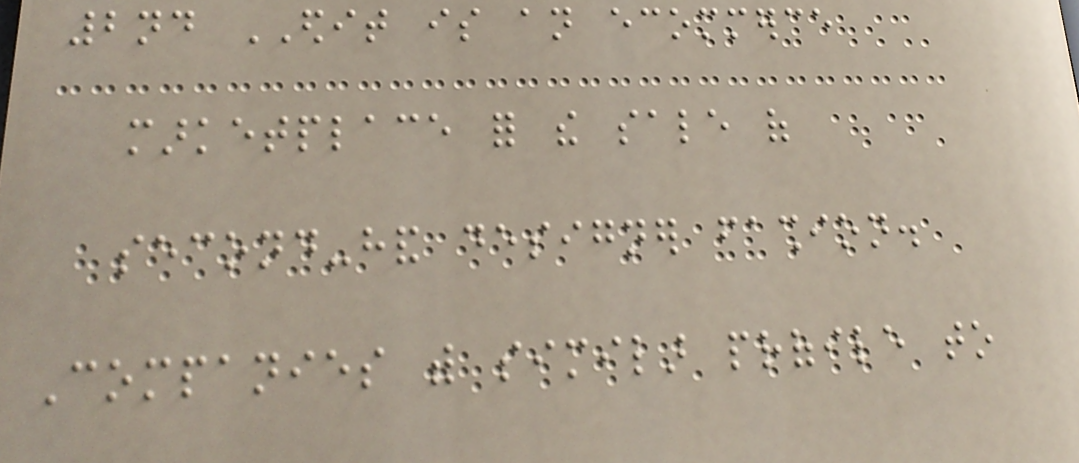2nd EDIT is an ecommerce
marketplace for the sale of
second-hand designer fashion.
Companies with similar profile to
